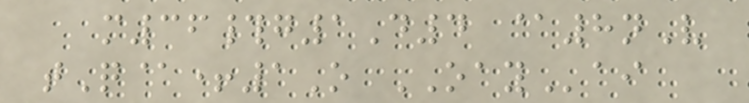m36#g1D4 @8nV
tQ@+1O OAYai
